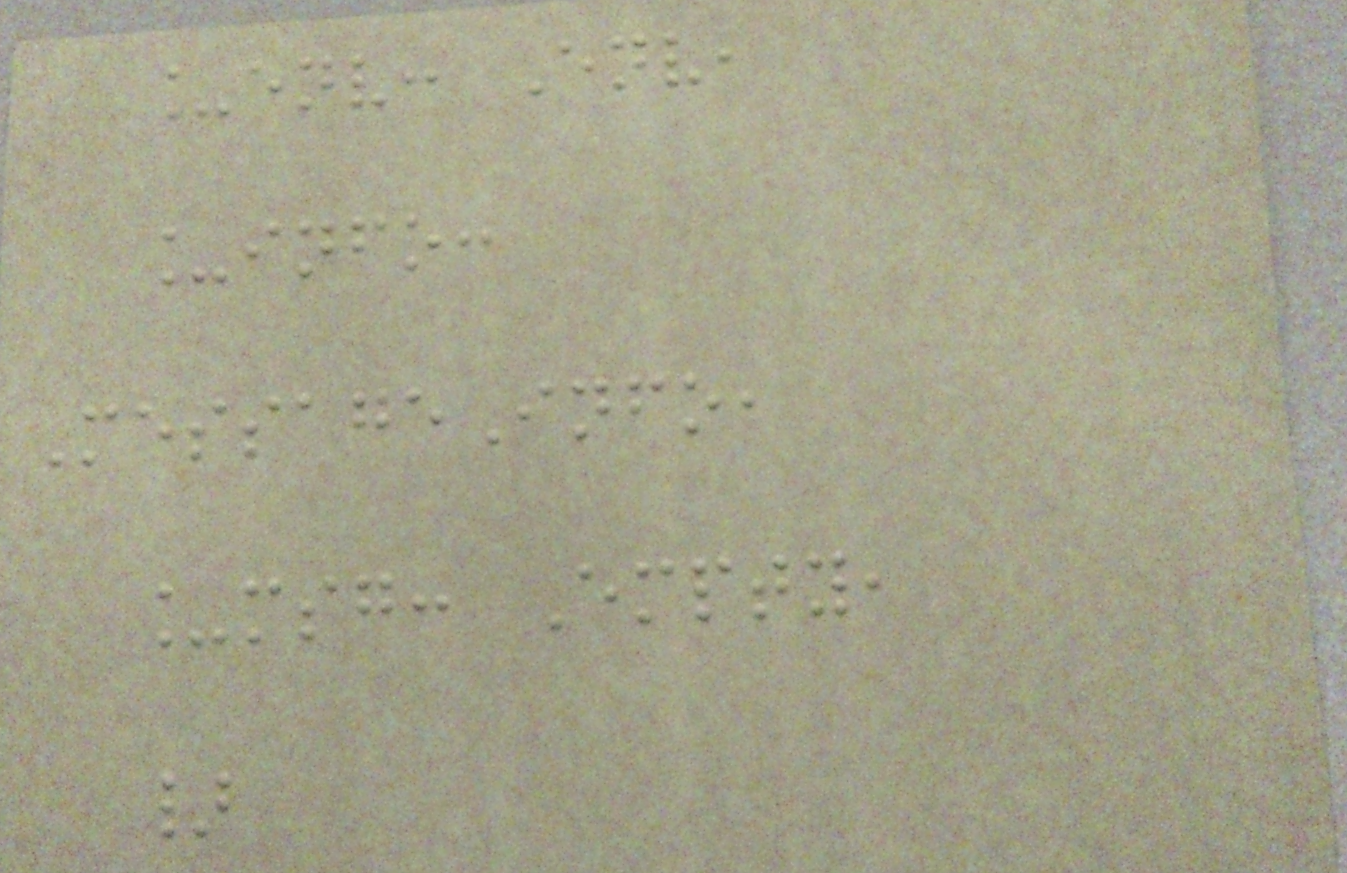_env: Env,
_info:
MessageInfo,
_msg: Empty,
}
